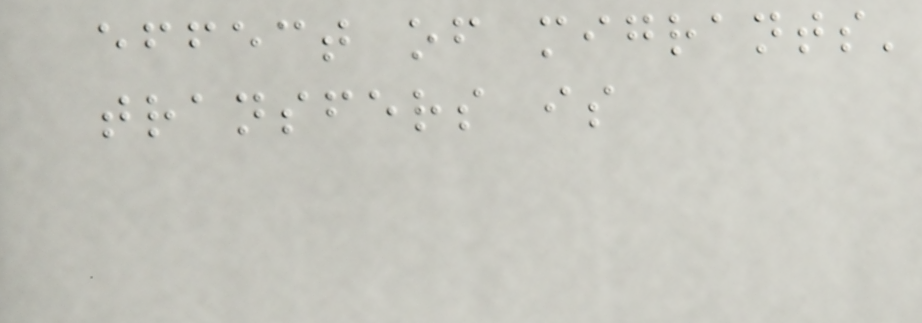effect of migrants'
transfers is
